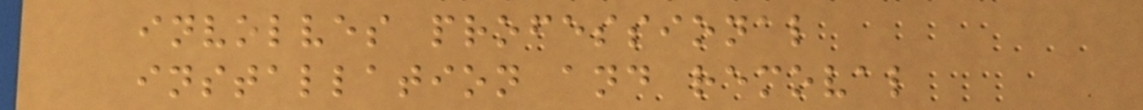involves professional
installation and removal
